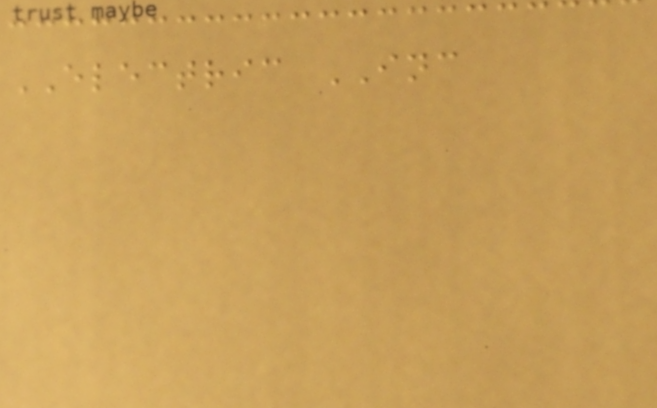ELECTRIC INC
